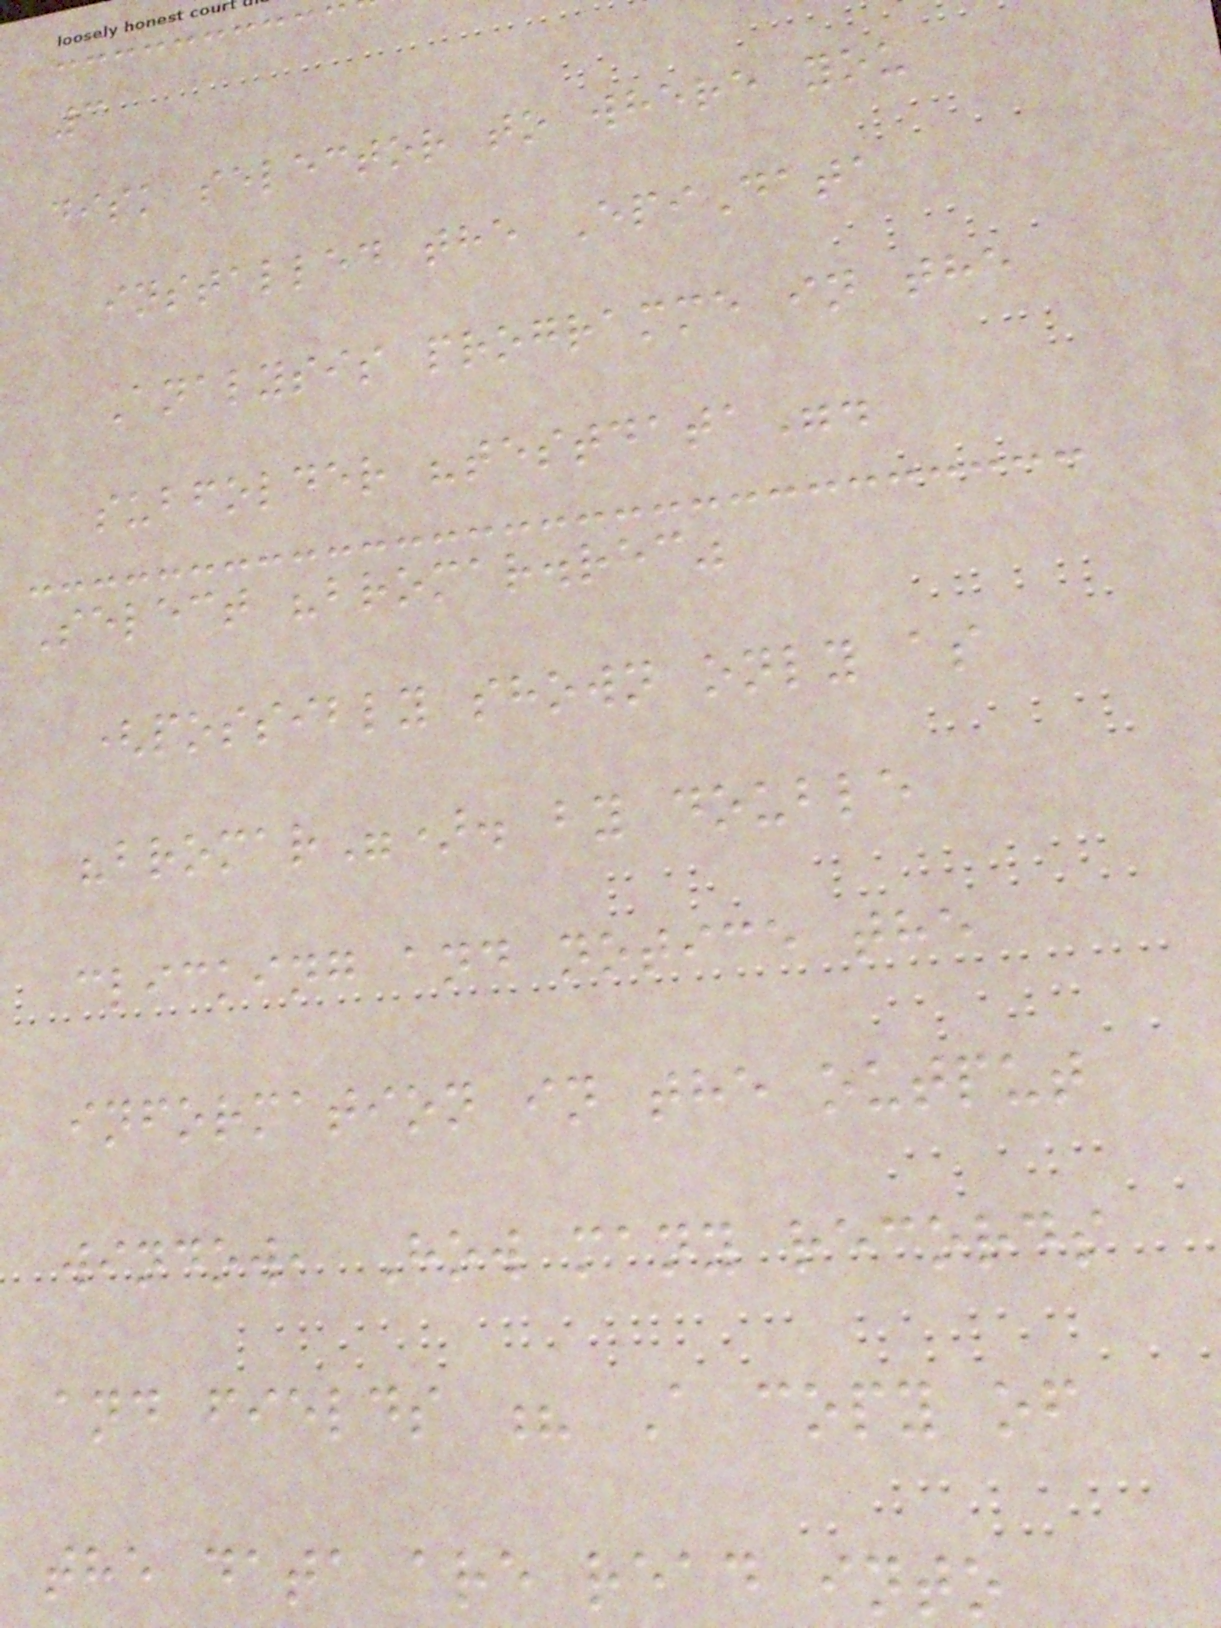3
disk selector to where you
installed the EpiData
Analysis programme in the
subfolder "testdata".
Select "bromar.rec"
(possibly shown only as
"bromar"). by double
clicking and notice the
information in the output
window, How many records
and fields ? A copy of
the data are read into
